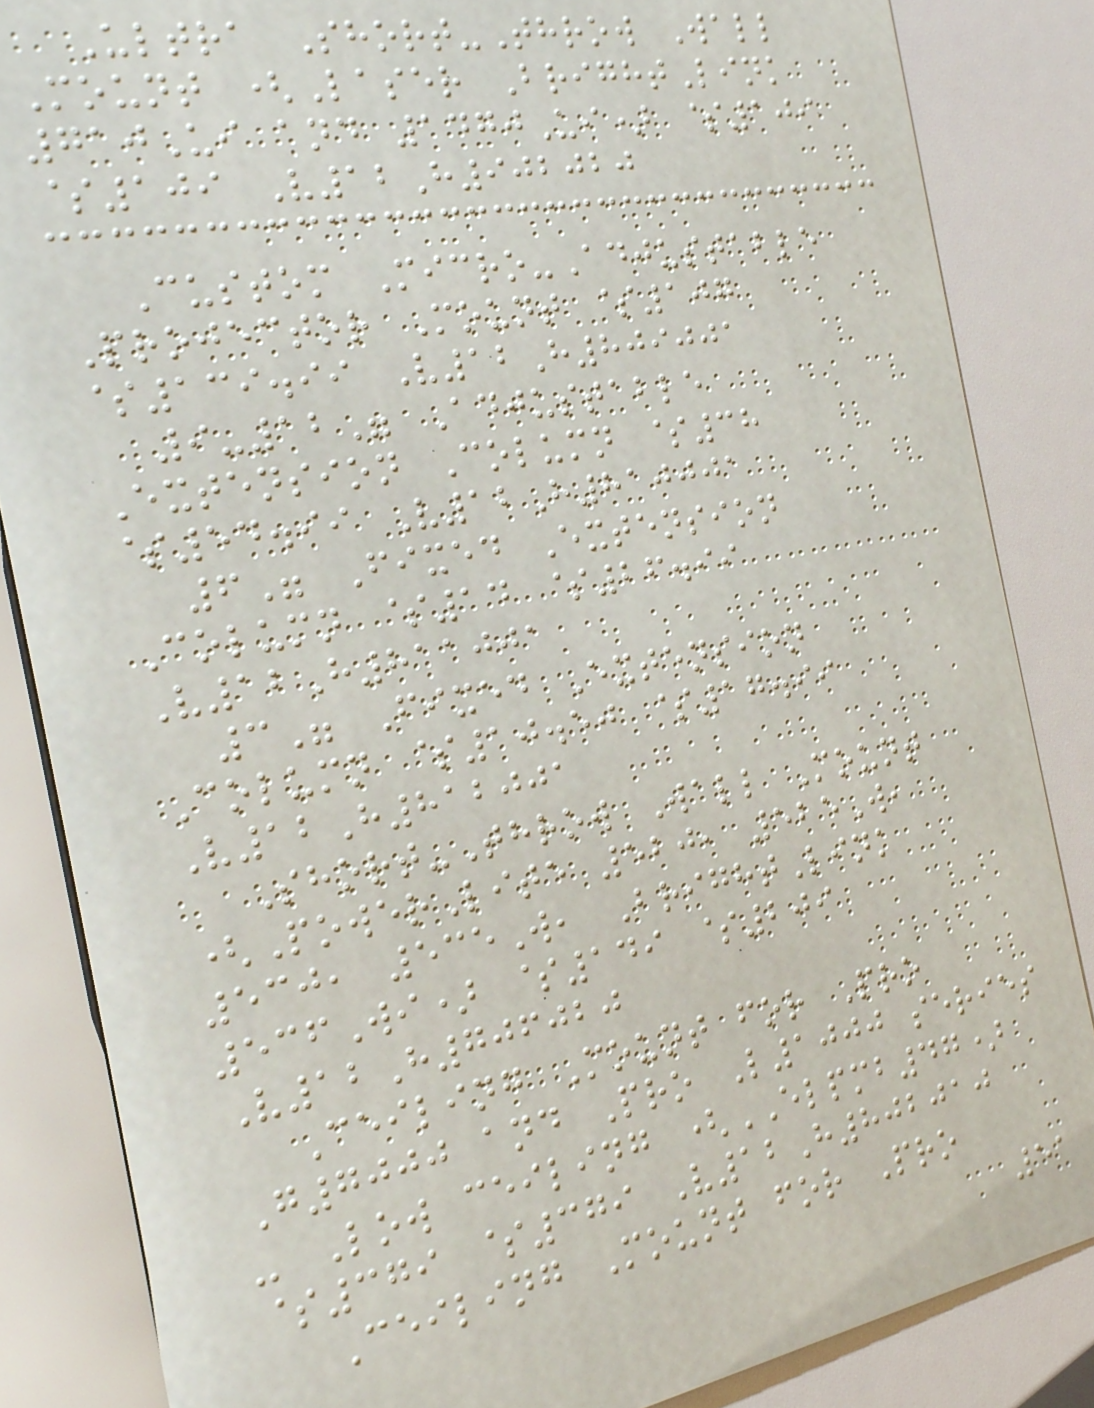Ultra Short-Throw Wall
Mount (Laser BrightLink
710Ui and 1470Ui) $109
$109 V12H902020
Custom Micro-Adjustable
Projector Mount $107
$139.99 V12H809001
9-12" Adjustable
Extension Column $38
$54.99 V12H810001
6" Fixed Extension
Column $14 $26.99
V12H811001
3" Fixed Extension
Column $10.50 $17.99
V12H812001
Short-Throw Wall Mount
(PowerLite 520, 525W,
530, 535W, BrightLink
536Wi) $149 $209
V12H706020
Ceiling Mount for Pro
G7000 and Pro L1000 series
- Low ceiling (ELPMB47)
$379 $379 V12H802010
Ceiling Mount for Pro
51
